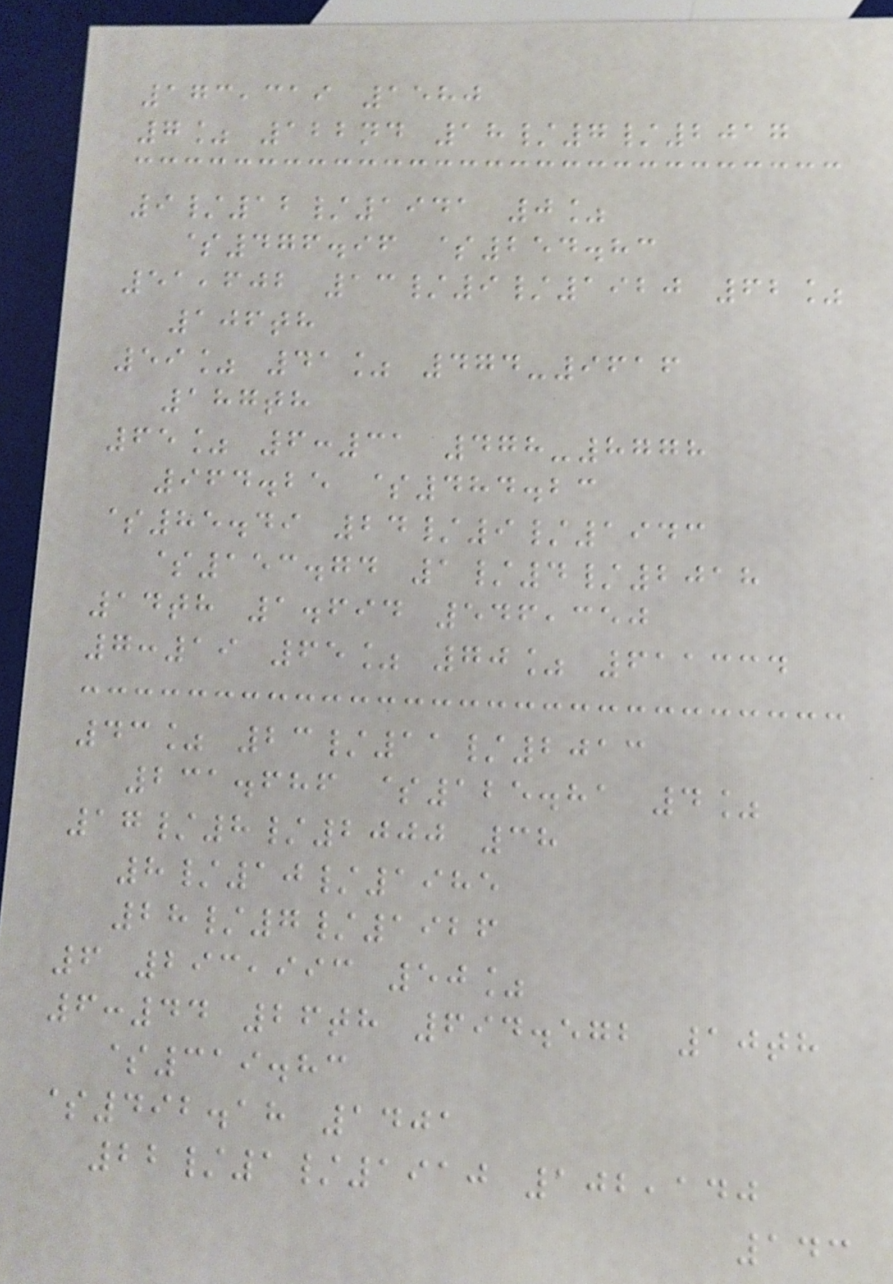173,319 1580
7% 122nd 18/7/2017
9/12/1941 0%
$476.96 $254.83
51,602 13/9/1920 62%
106th
59% 41% 474-9616
187th
65% 6:31 478-8778
964.25 $484.23
$85.49 24/9/1943
$153.74 1/4/2018
14th 1.694 546,350
7:19 65% 70% 611334
43% 23/11/2013
231.686 $125.81 4%
17/8/2000 38
8/10/1985
28/7/1926
6 293,993 50%
6:44 26th 694.572 10th
$319.83
$492.18 1401
22/1/1910 102,140
143
